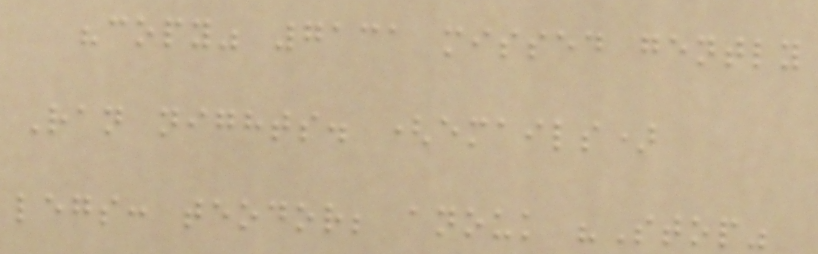"copy" 7131 missed gently
Ran nights. (emails)
legs: teodor; anouk "Stop"
